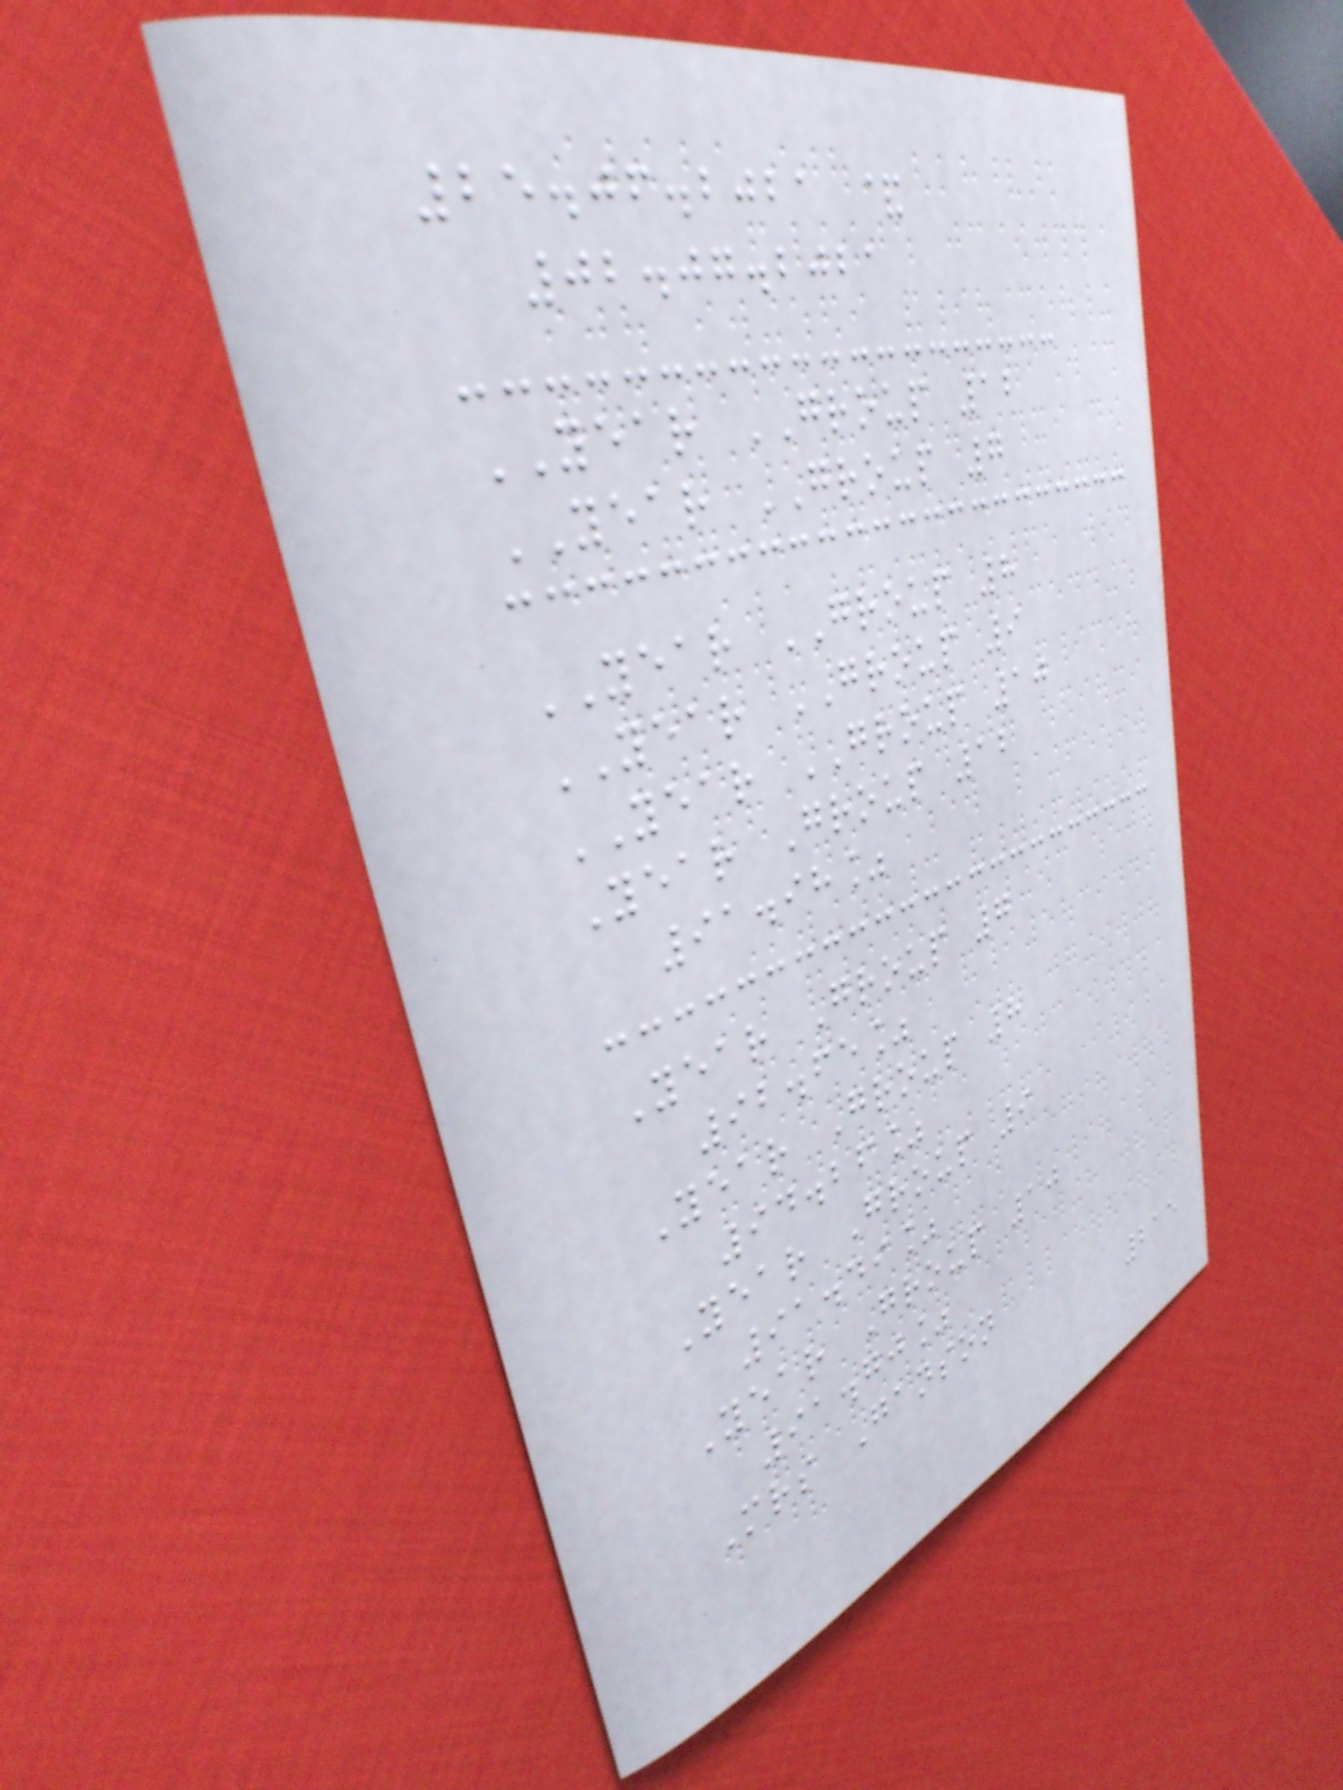25.06.2021 &
02.07.2021
YEAR GROUP 12
YEAR GROUP 7
YEAR GROUP 8
YEAR GROUP 9
YEAR GROUP 10
Year Group 12
91.98%
Year Group 7
92.65%
Year Group 8
94.26%
Year Group 9
91.49%
Year Group 10
91.70%
Mrs Ganson
215
